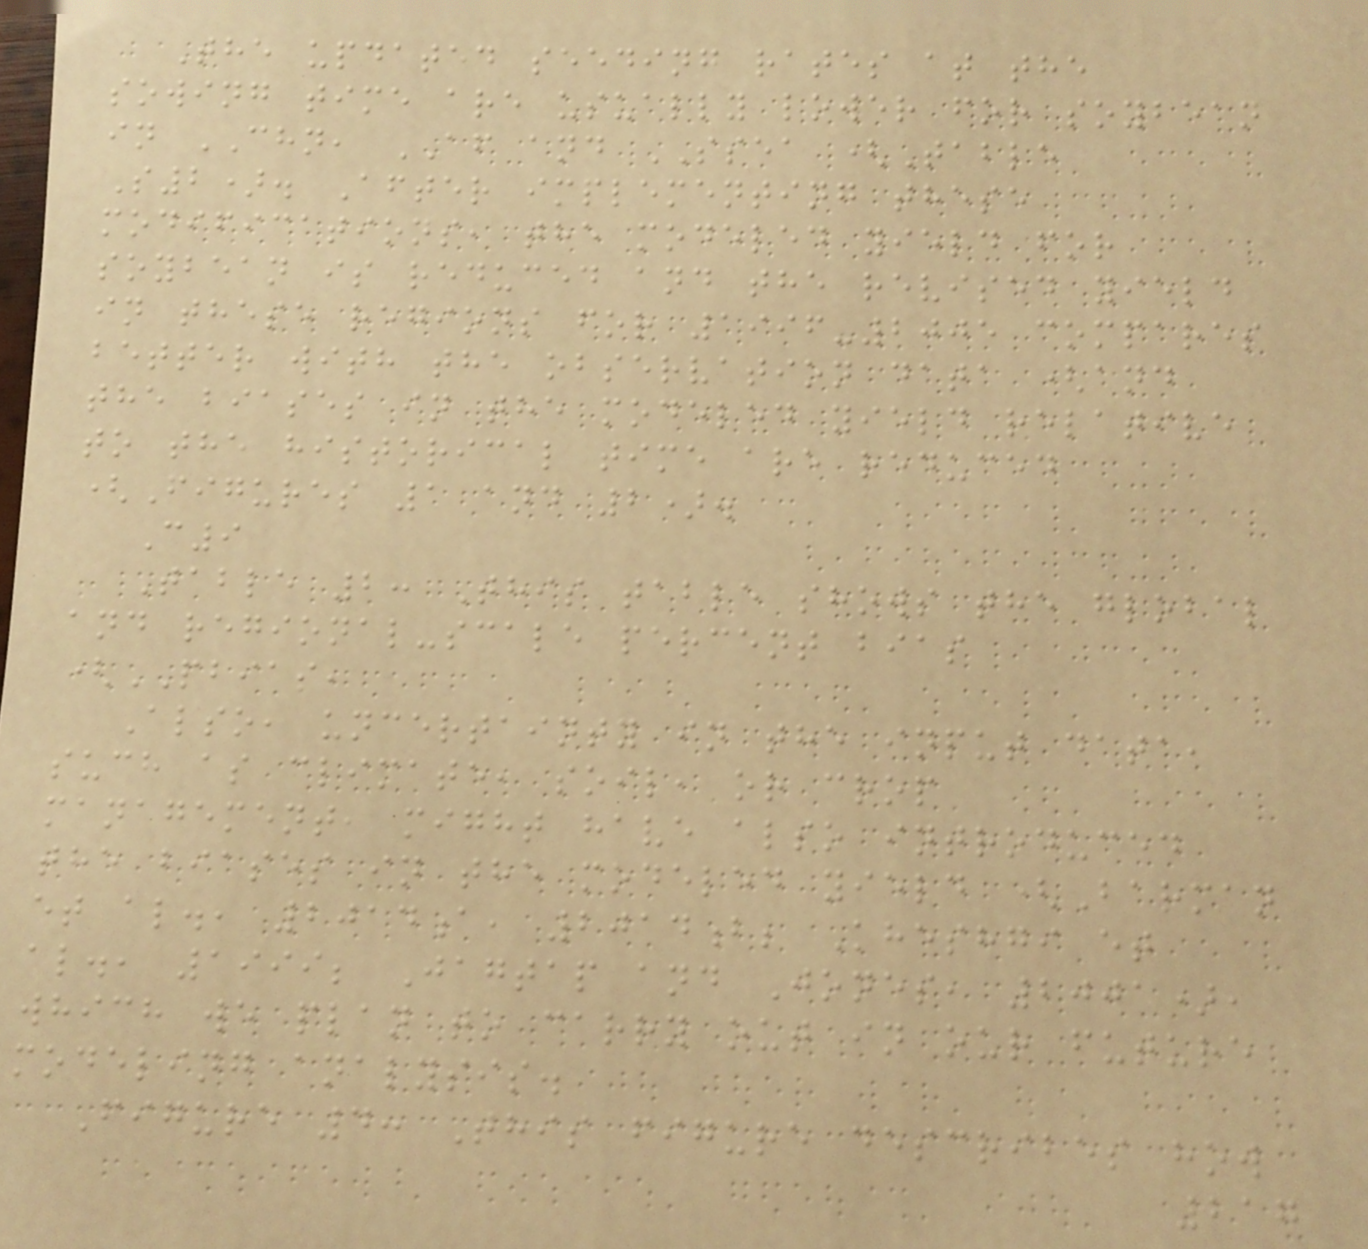The updated seeding rates at the
sowing time are usually lower for soybean
in CHN, AF and SSEA (Table
S2). After implementing these
modifications, the modeled yield for
soybean is reduced and the revised yield
in these regions for 1996-2005 compares
better with the observation data (and
the biases in the modeled yield relative
to the historical time are reduced
(Figures 1 and 2).
C9
Table 2: This table shows the global
and regional-scale percent bias
(PBIAS,
Also, uncertainty in the input data,
such as climate, soil, or crop
management, might have also introduced
the biases in the modeled yield (Barman
et al., 2014a, 2014b; Kheshgi et
al., 1999; Jagtap and Jones, 2001),
which we plan to carry out in our future
modeling analysis.
Figure 4: This figure describes how
217
